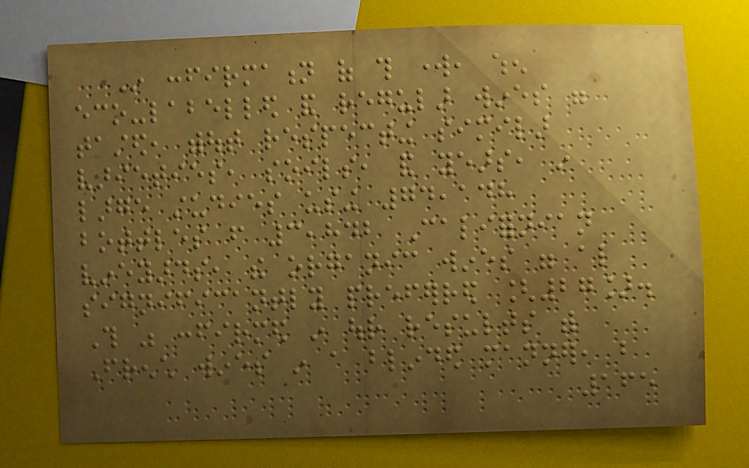In confirmation of this work, when
eco-labelled and regular wines were
tasted, without respecting similar
varieties, soils, and years, in
large studies using 74,148
bottles from 3,842 Californian
vineyards, the organic wines were also
significantly preferred [27].
This was confirmed in our results with
French wines in a blinded manner, but
165
